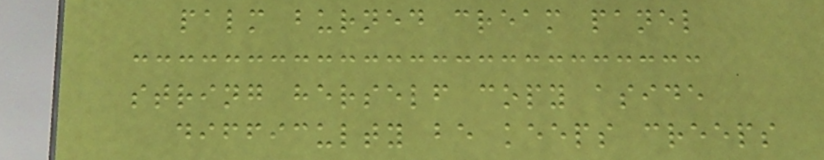palm burned cream panel
string herself copy aside
difficulty be keeps creeps
